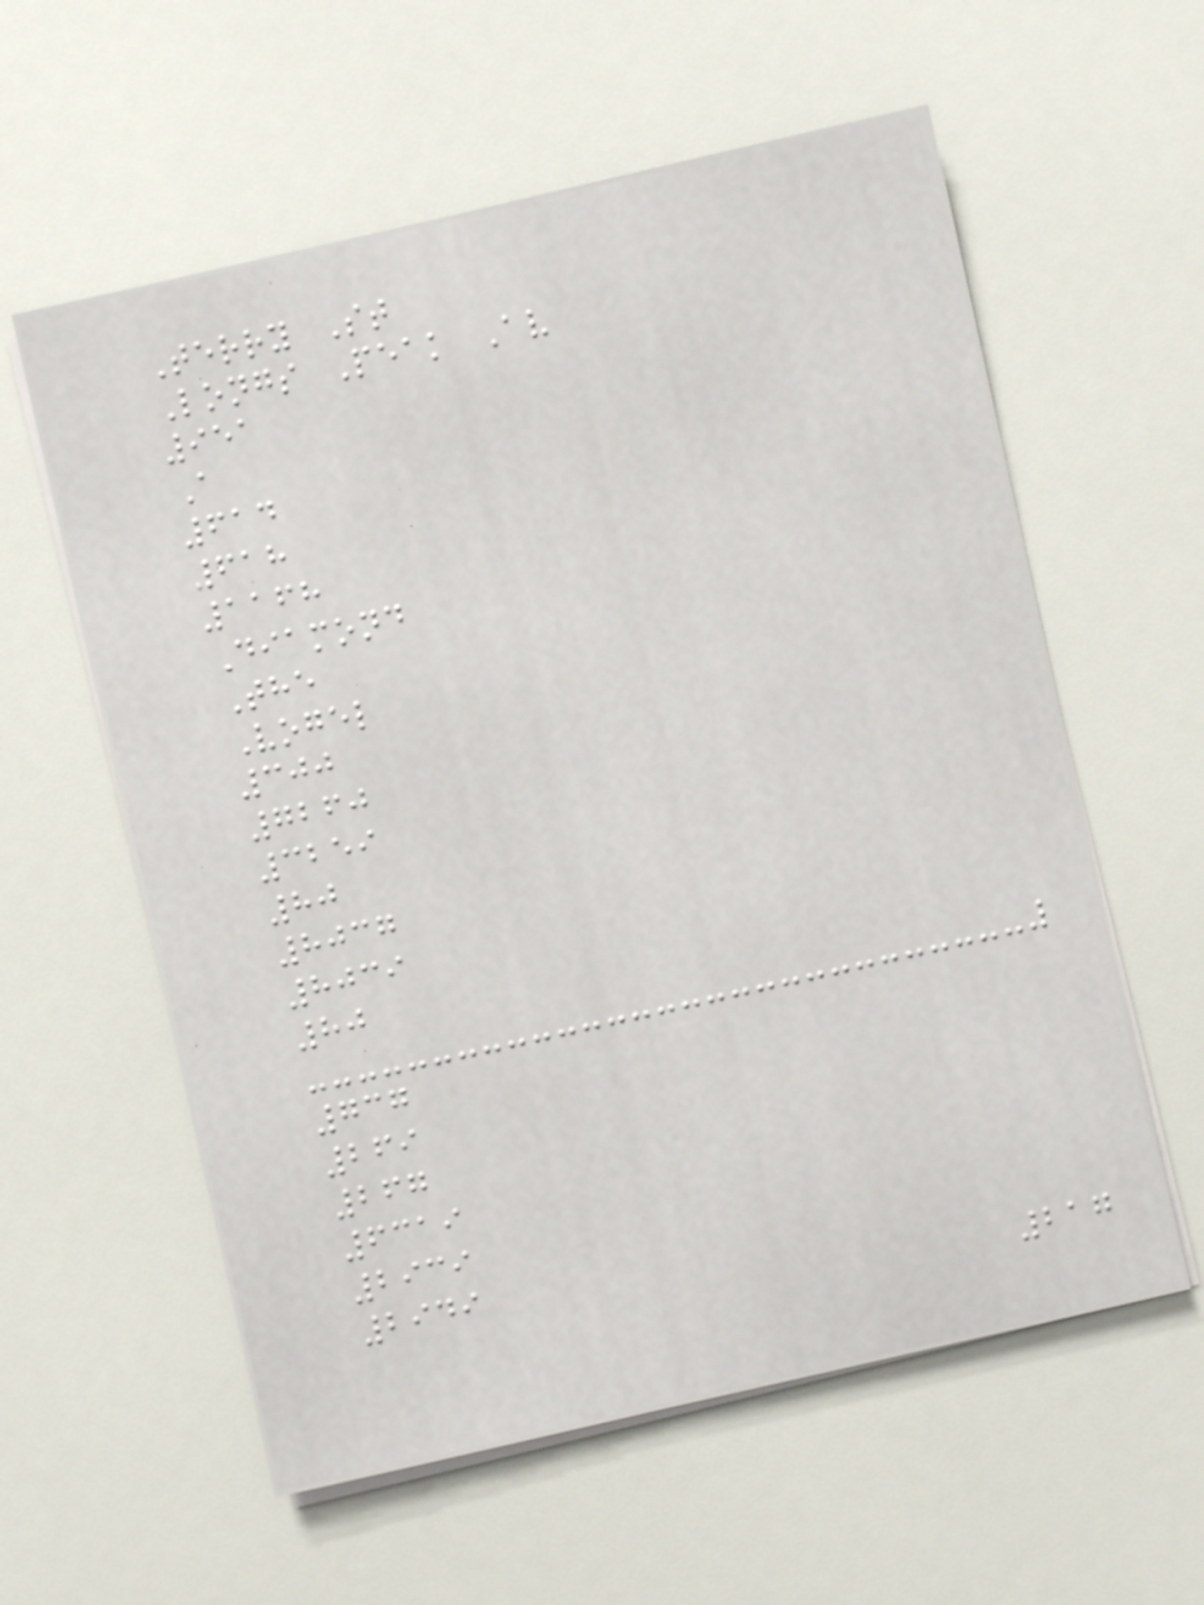Terry St
Longs Peak Av
951
A
614
618
1168
Diamond
The
Vogel
300
7260
3259
80
8037
8039
80
737
269
267
6319
2939
2949
217
